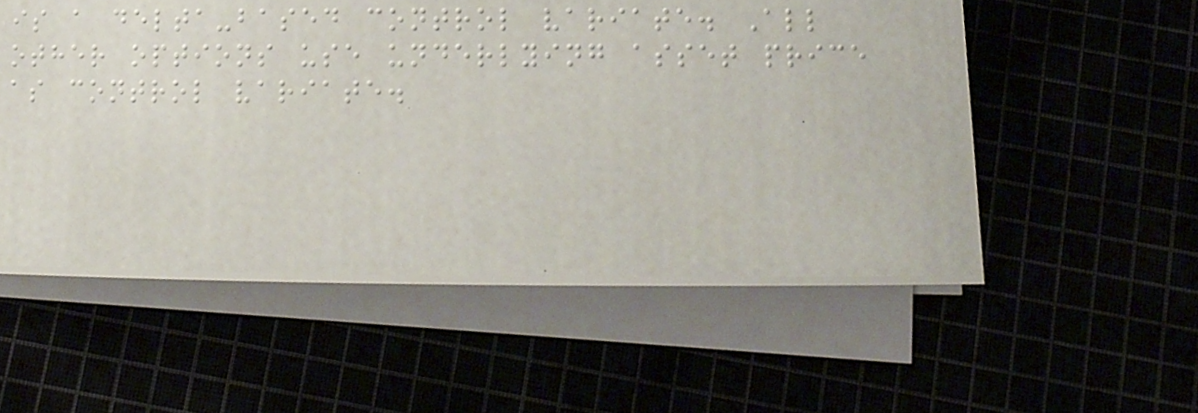is a delta-based control variate. All
other options use underlying asset price
as control variate.
